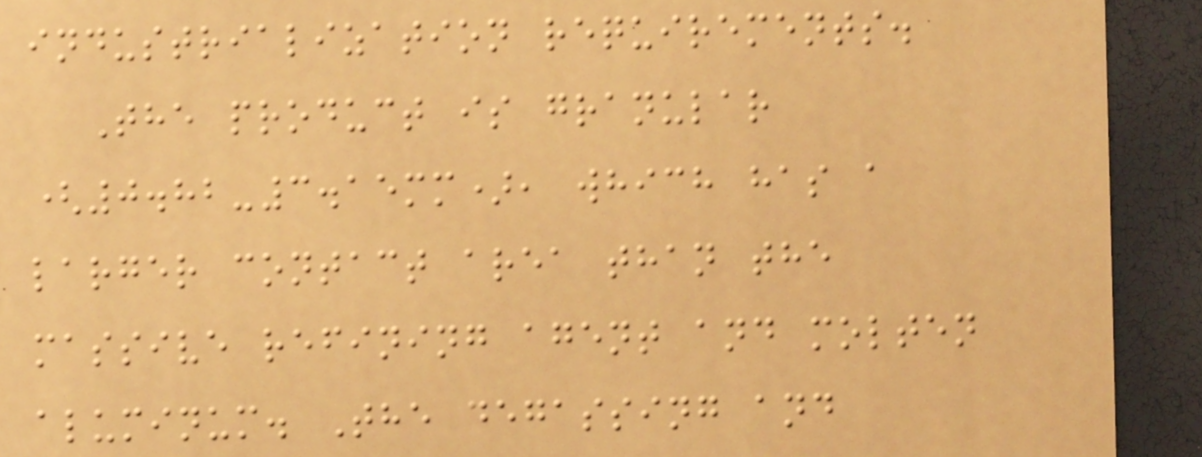industrialization requirements.
The product is granular
(0.82-3.15mm), which has a
larger contact area than the
massive refining agent and molten
aluminum. The degassing and
